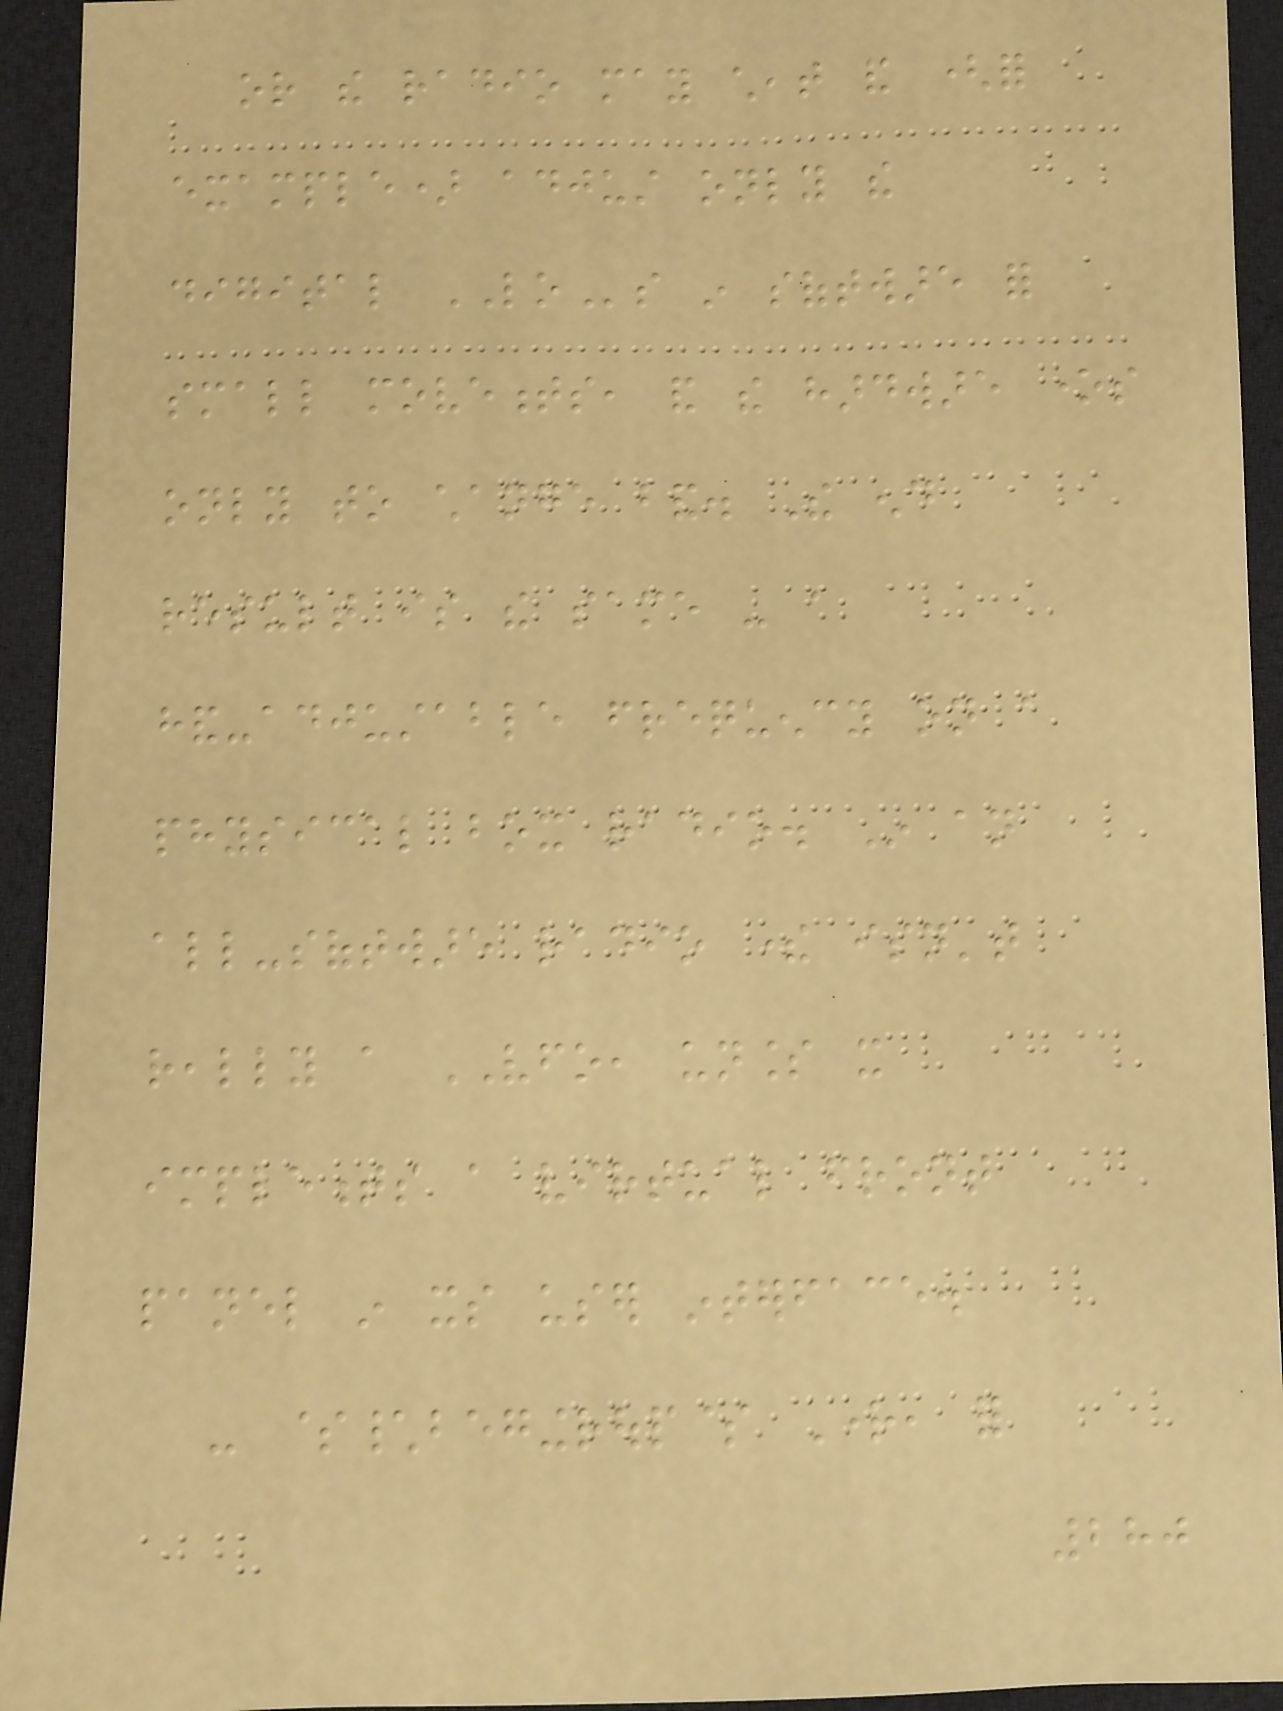or the radio may cheat and (for
example) adjust only the
digital LOs in software for
small movements, and the hardware ones
only to change band. The end
result is the same - a
hand-adjustable frequency on a
physical box radio. In an
all-software radio there isn't
really a VFO, unless it
implements a virtual front
panel in its user interface.
- $\begingroup$ Right, for
280
